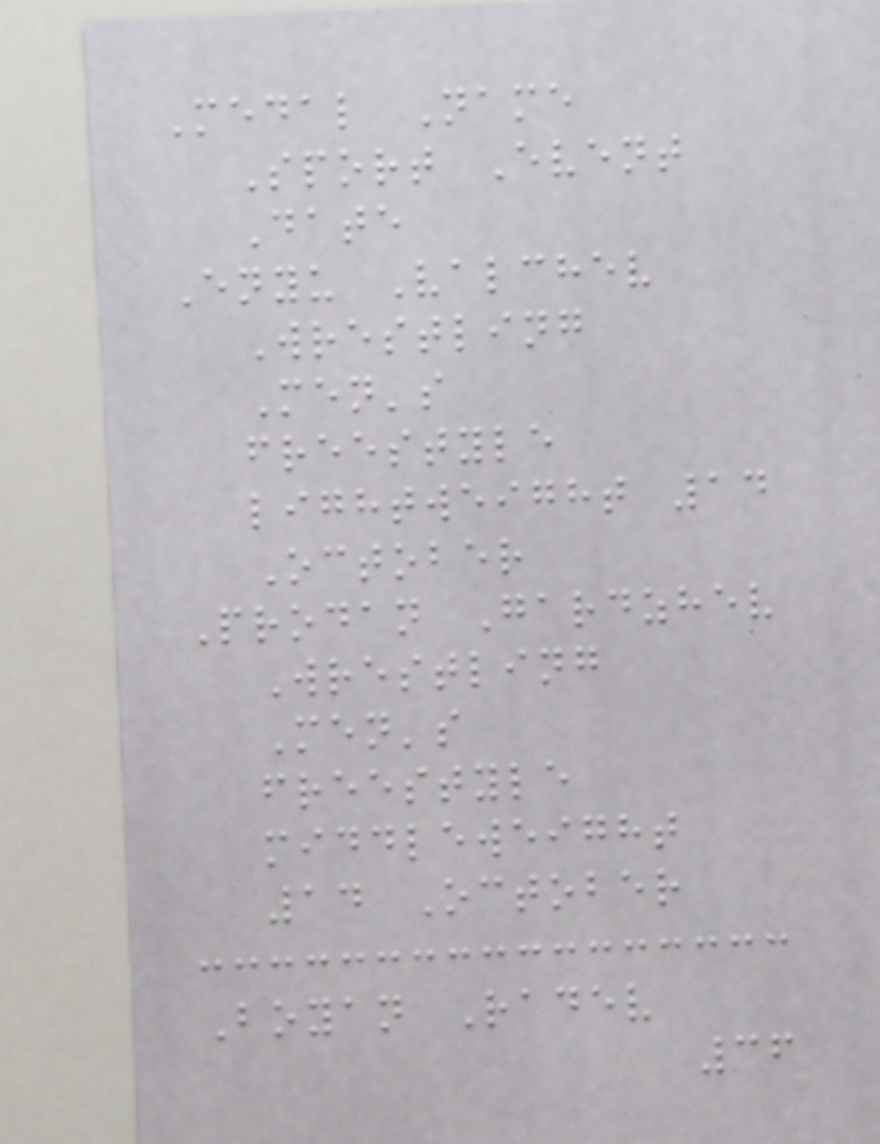Medal Name
Sport Event
Date
Enyu Valchev
Wrestling
Men's
freestyle
lightweight 14
October
Prodan Gardzhev
Wrestling
Men's
freestyle
middleweight
14 October
Boyan Radev
36
